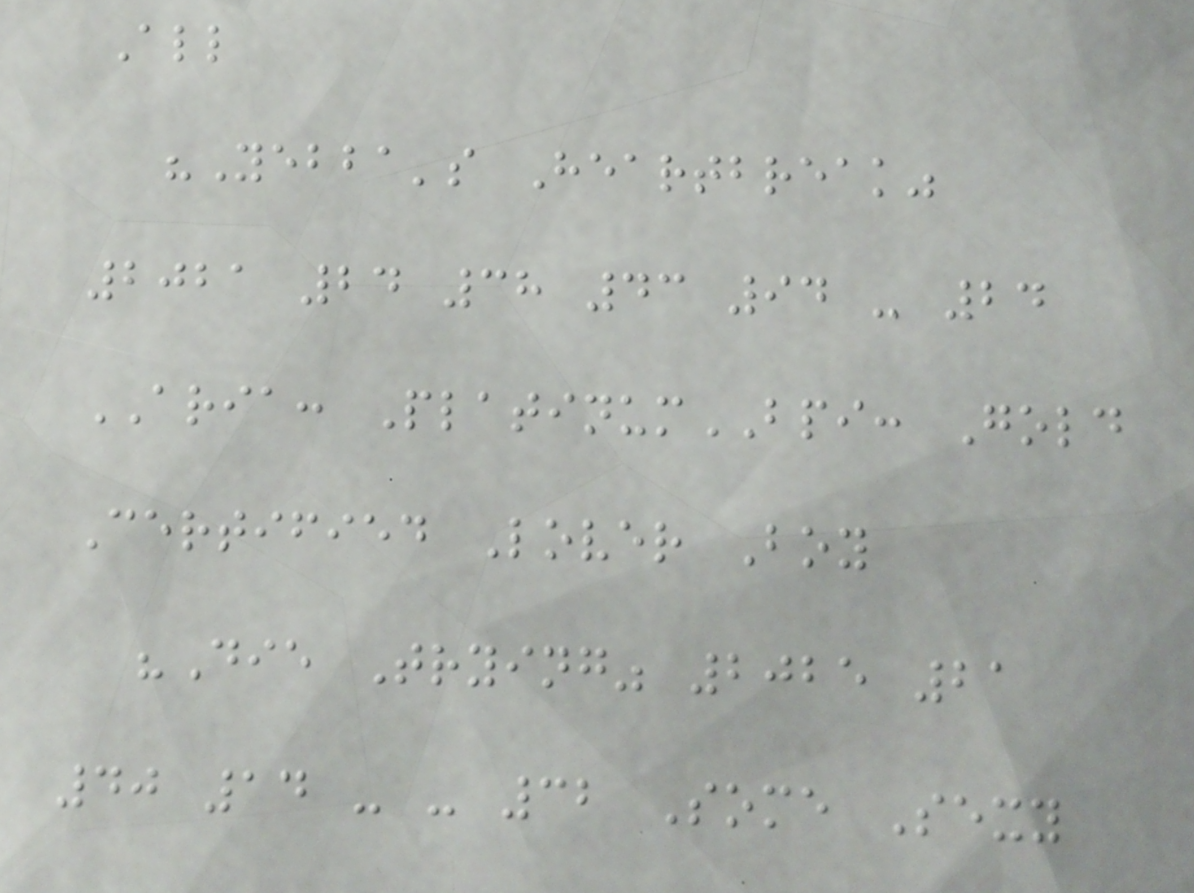All
"Yebba's Heartbreak"
2021 24 38 43 94 - 24
ARIA: PlatinumBPI: Gold
Certified Lover Boy
"Die Trying" 2025 21
40 14 - - 32 Some Sexy
